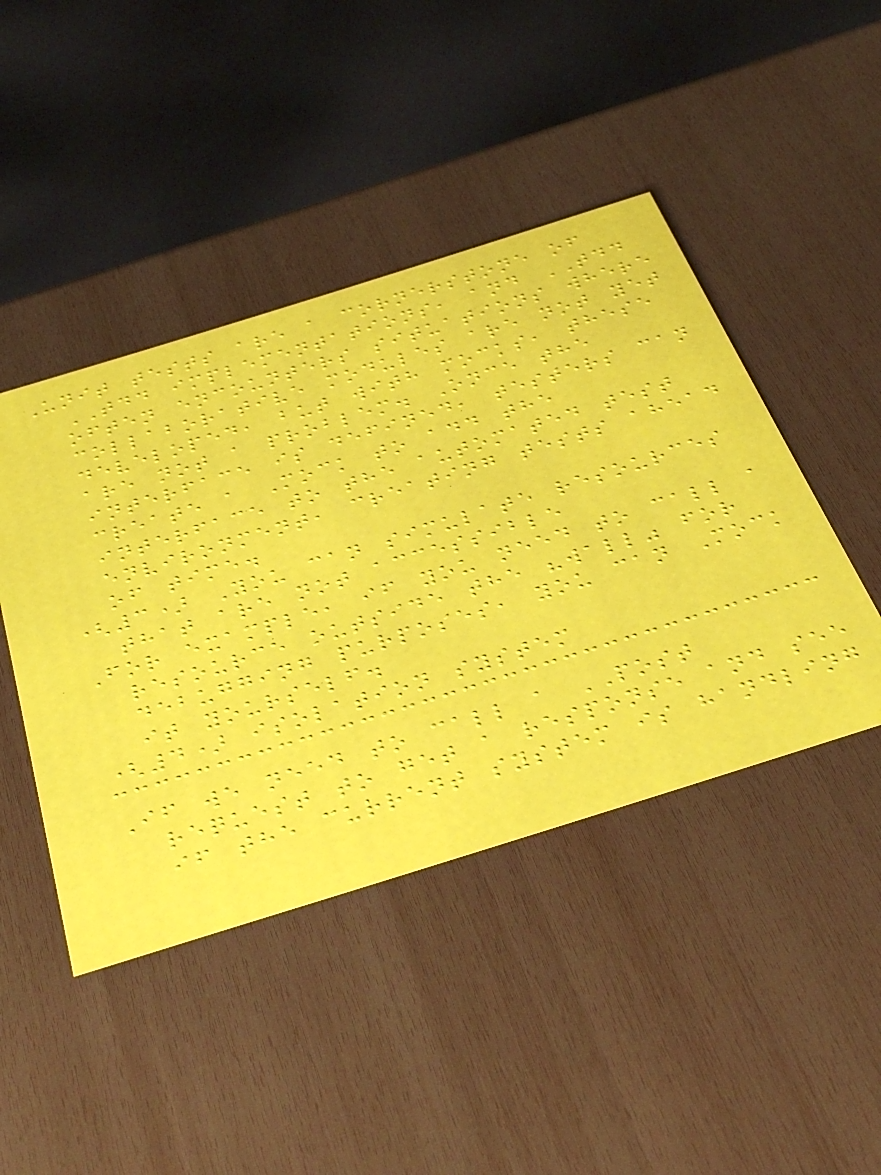Unit tests are a cornerstone of
TDD implementations, and TDD
often encounters situations where
collaborative modules are not yet
developed, but with mocks, these
are not a problem. Once the
interface is defined, testers can
create a Mock to add the
interface to the automated test
environment, creating tests ahead
of time.
(3) You can simulate resources
that are not accessible
For example, if you need to call a
resource outside the "wall" for
debugging purposes, you can Mock
it yourself.
(4) isolation system
If we need to call a POST
request to get a response and see
if the current system is handling
